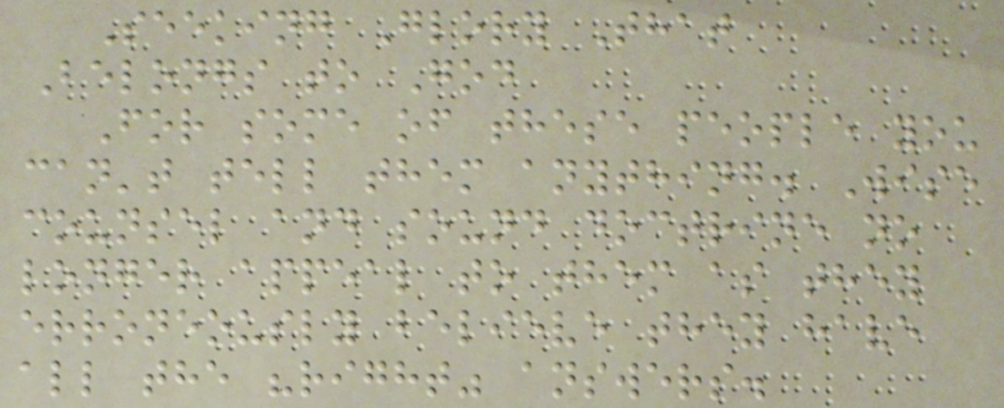Seeking Glory That
Belongs to God
For some of these people you
can't tell them anything. Wise
counsel and sound doctrine no
longer appeal to them as they
erroneously believe they have
all the "right" answers.
